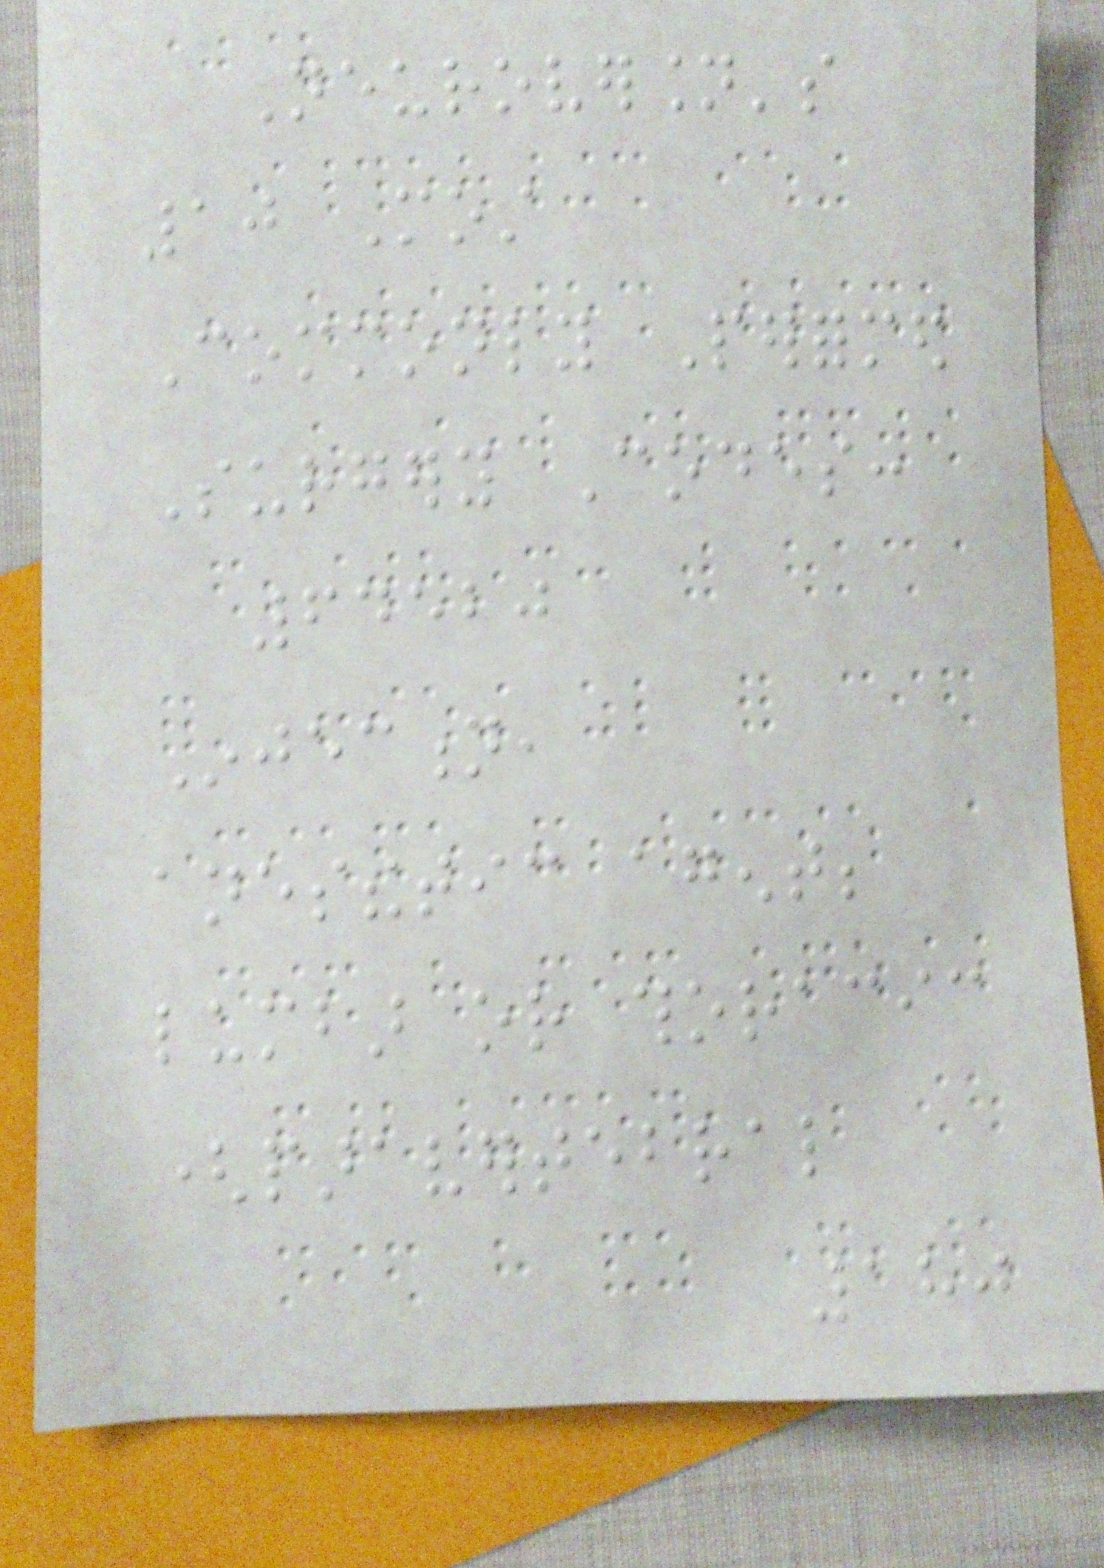Neuroversion's
10 Most
Commonly Performed
Surgery Codes:
64520
Injection,
anesthetic agent;
lumbar or thoracic
(paravertebral
180
